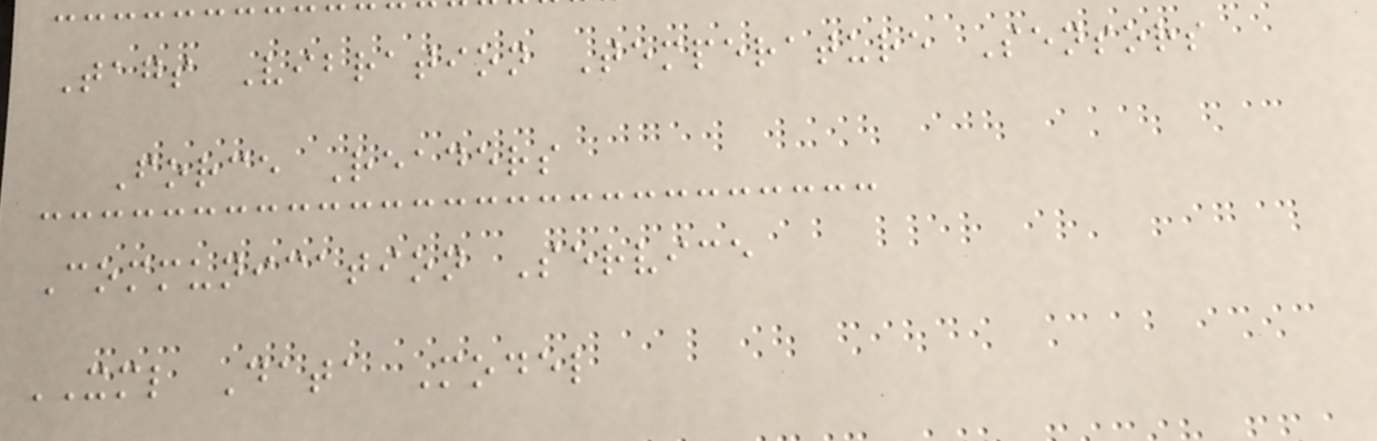Tags Vibration Temperature Sensors
Force Readers
Communication Service
XML Data Model
